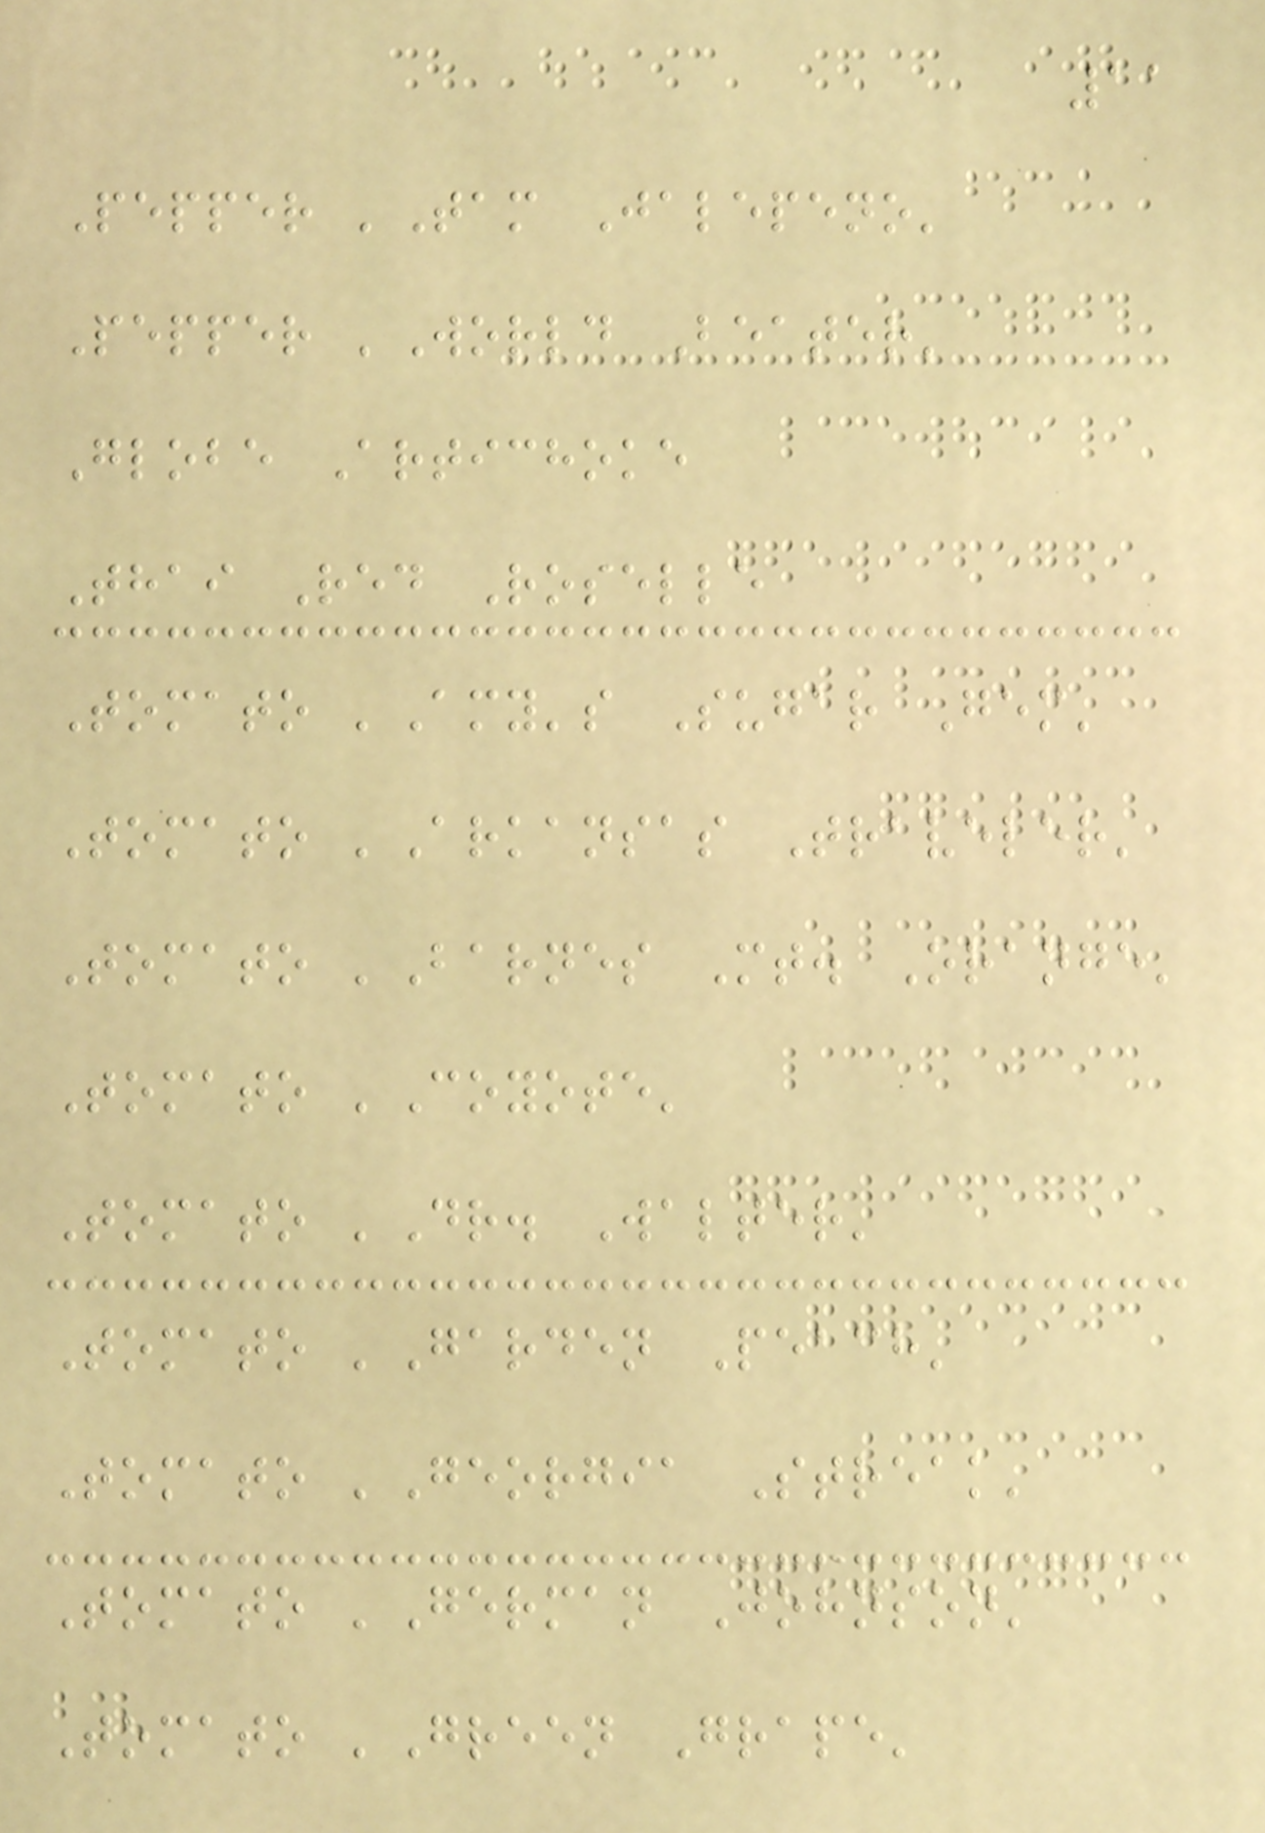11
Pepper 'Tam Jalepeno'
Pepper 'World Beater'
Globe Artichoke
Thai Red Roselle
Tomato 'Amy's Sugar Gem'
Tomato 'Arkansas Traveler'
Tomato 'Barnes Mt. Orange'
Tomato 'Coyote'
Tomato 'Dr. Walter'
Tomato 'Garden Peach'
Tomato 'Georgia Streak'
Tomato 'German Johnson'
Tomato 'Green Grape'
